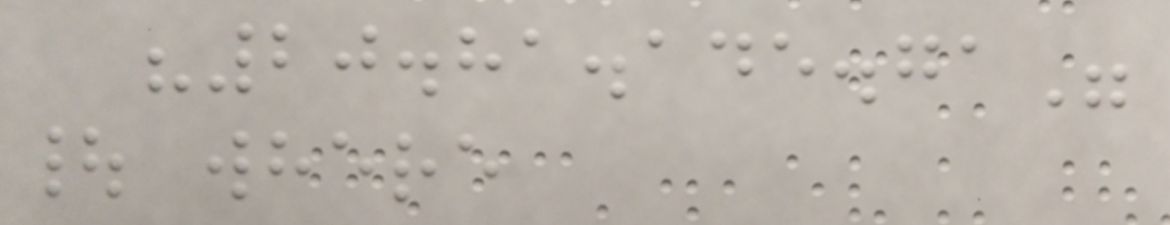"20.81.145.71"
| where
